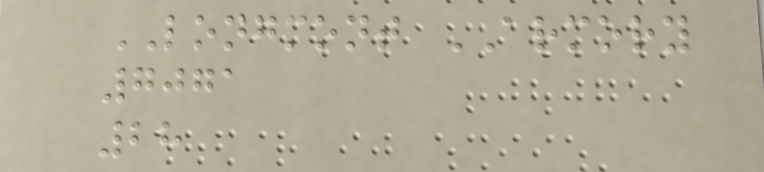LONGMONT ARMORY
7071
28
